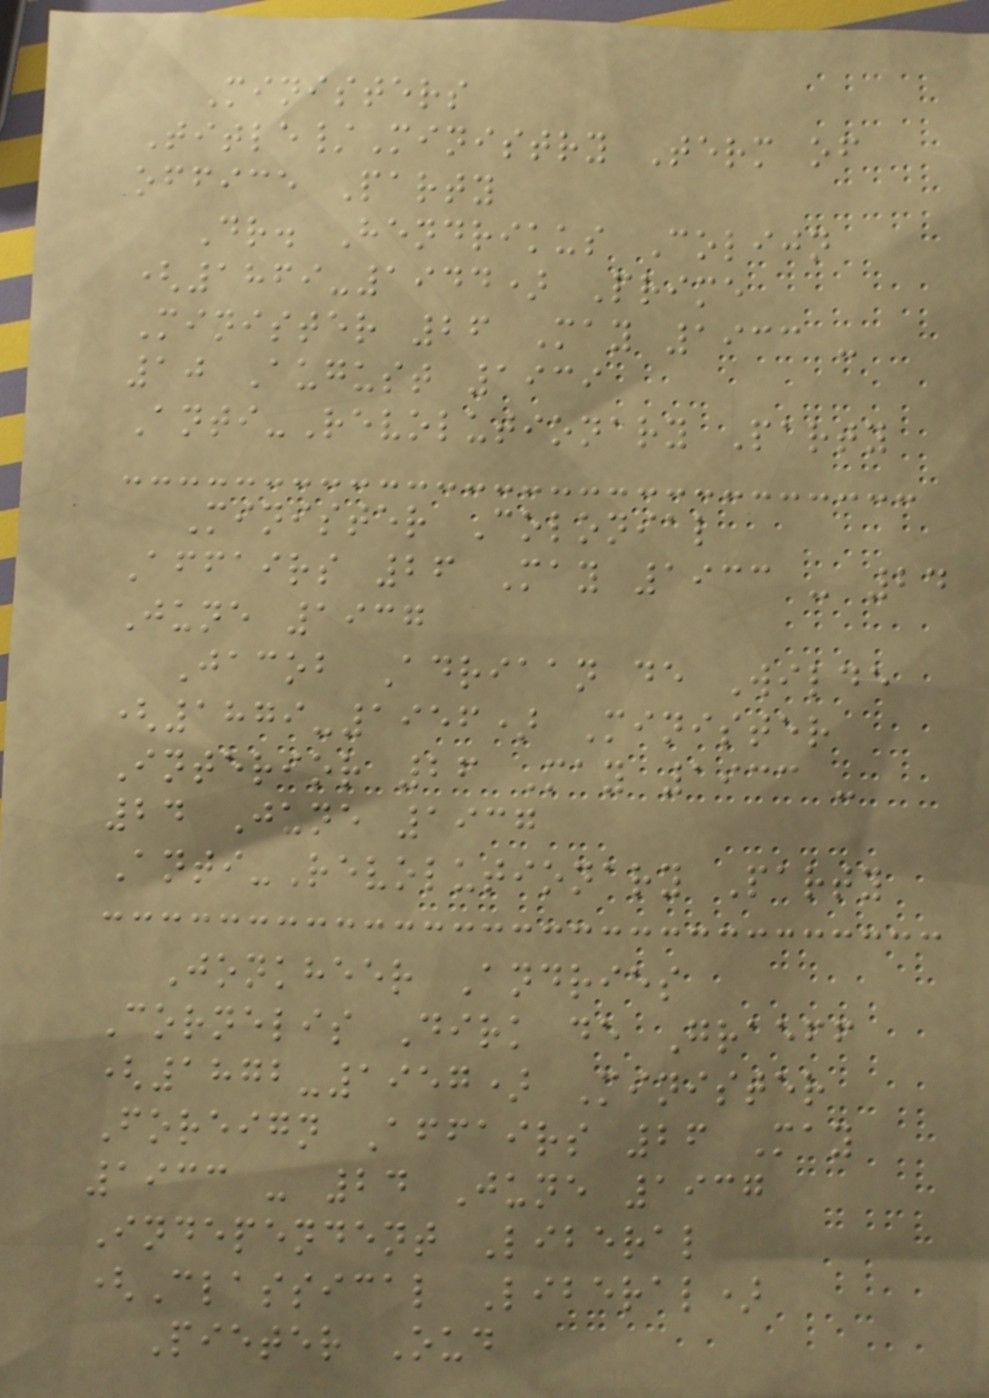Ministers
Title/Ministry Term of
office Party
Dr. Hendrikus Colijn
(1869-1944) Prime
Minister 26 May 1933 -
10 August 1939
Anti-Revolutionary Party
Minister Colonial
Affairs 26 May 1933 - 24
June 1937
Jacob Adriaan de Wilde
(1879-1956) Minister
Interior 26 May 1933 -
24 June 1937
Anti-Revolutionary Party
Jonkheer Andries
Cornelis Dirk de Graeff
(1872-1957) Minister
Foreign Affairs 26 May
1933 - 24 June 1937
Independent Liberal
(Classical Liberal)
Pieter Oud
